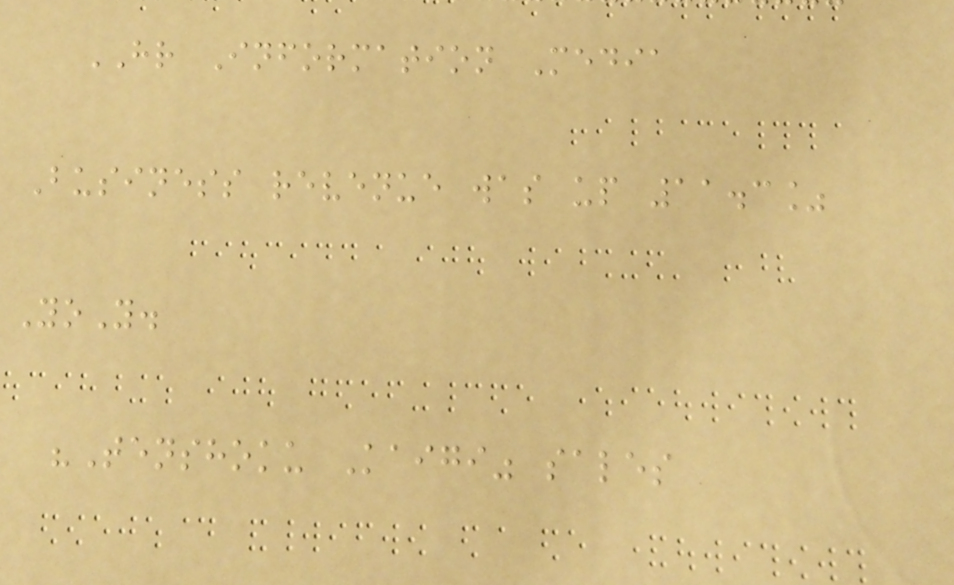HR Information Media
Business revenue was up 11.3%
YoY.
"Tenshoku Kaigi" sales
